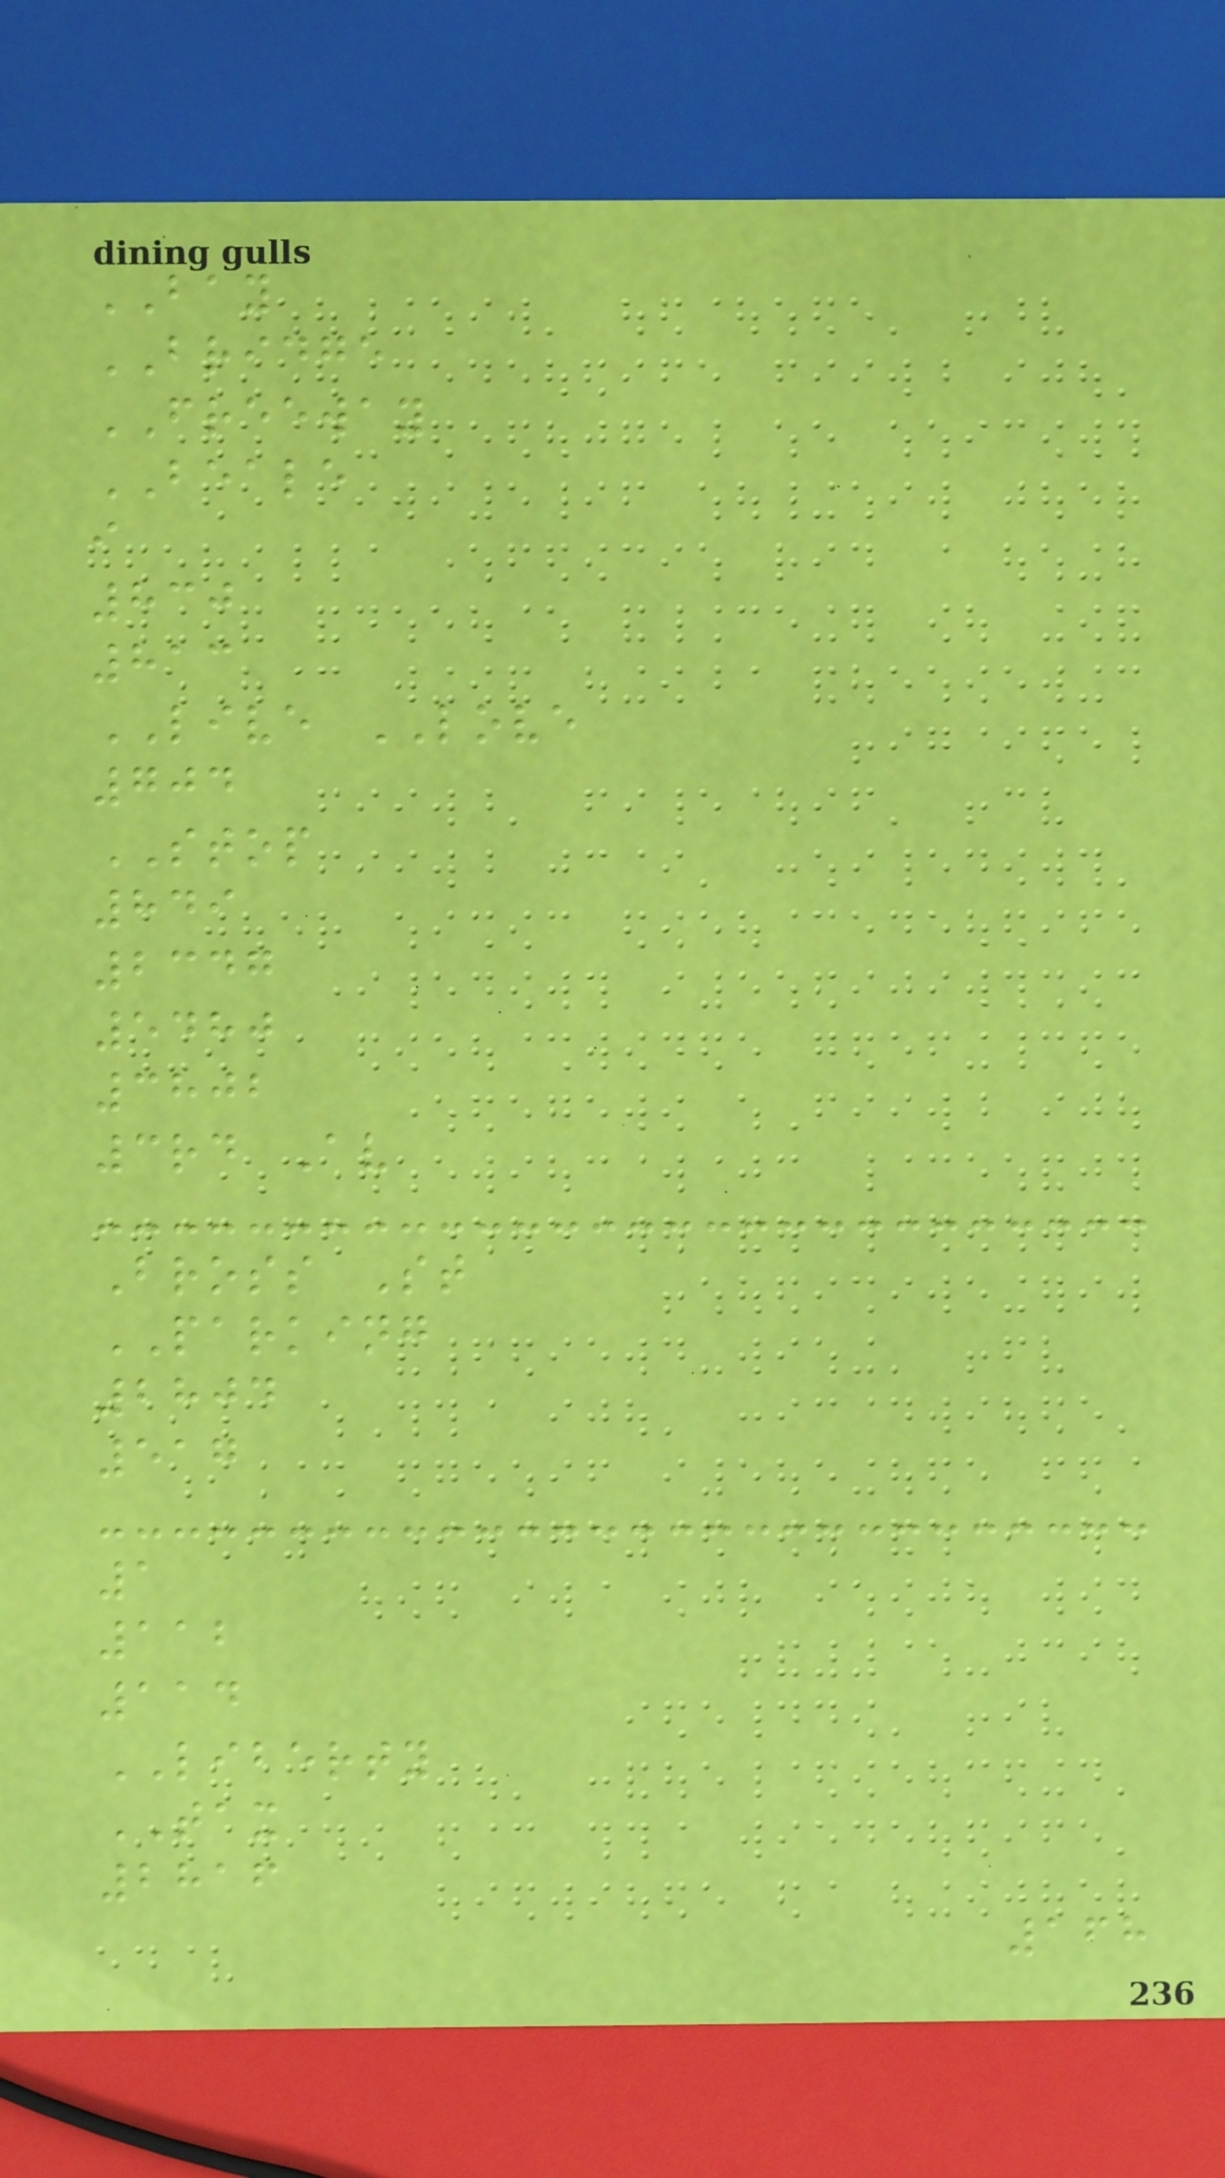BAY
BRIDGE
FREEWAY
BEALE
i
830
813
LIVE LOVE
704
STOP
849
2347
5480
3802
3rd Av
Bross St
PARKING
2804
517
1
112
114
LIBERTY
TAX
2816
168
